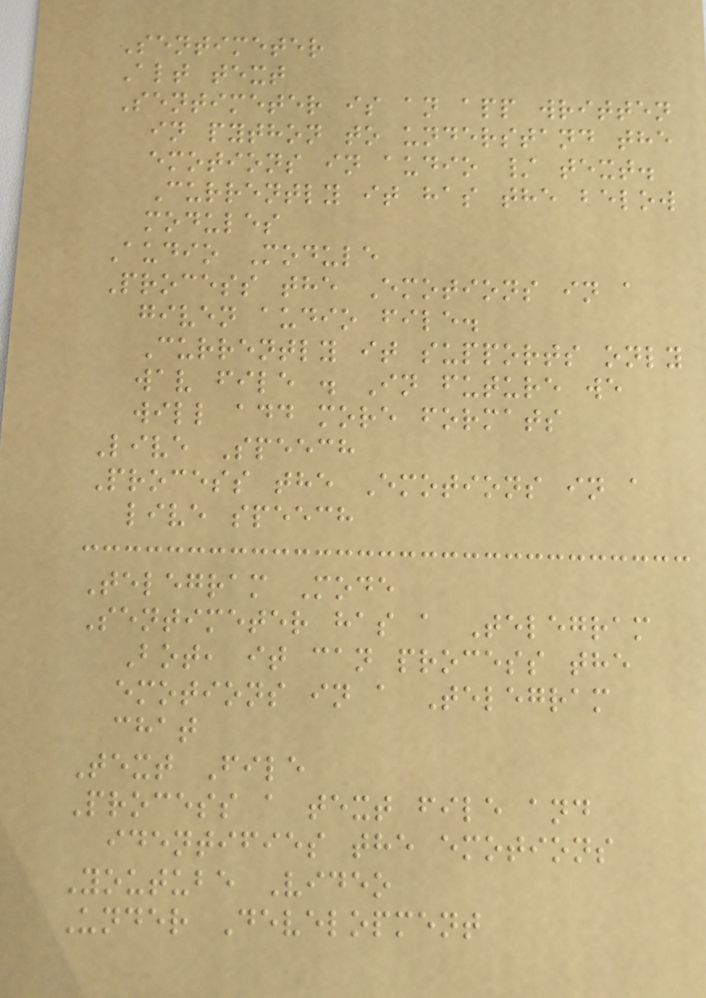Sentimeter
Alt text
Sentimeter is an app written
in python to understand the
emotions in audio / text.
Currently it has the below
modules
Audio Module
Process the Emotions in a
given audio file.
Currently it supports only
wav file . In future we
will add more formats
Live Speech
Process the Emotions in a
live speech
Telegram Mode
Sentimeter has a Telegram
Bot, it can process the
emotions in a Telegram
chat
Text File
Process a text file and
identifies the emotions
Youtube Video
Under Development
